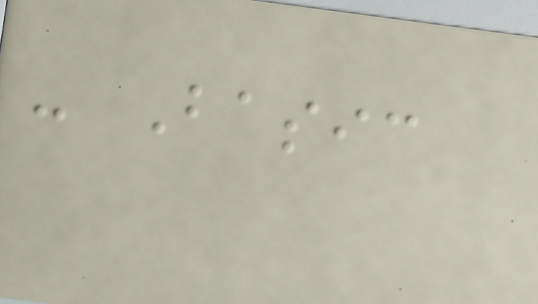- Basic
